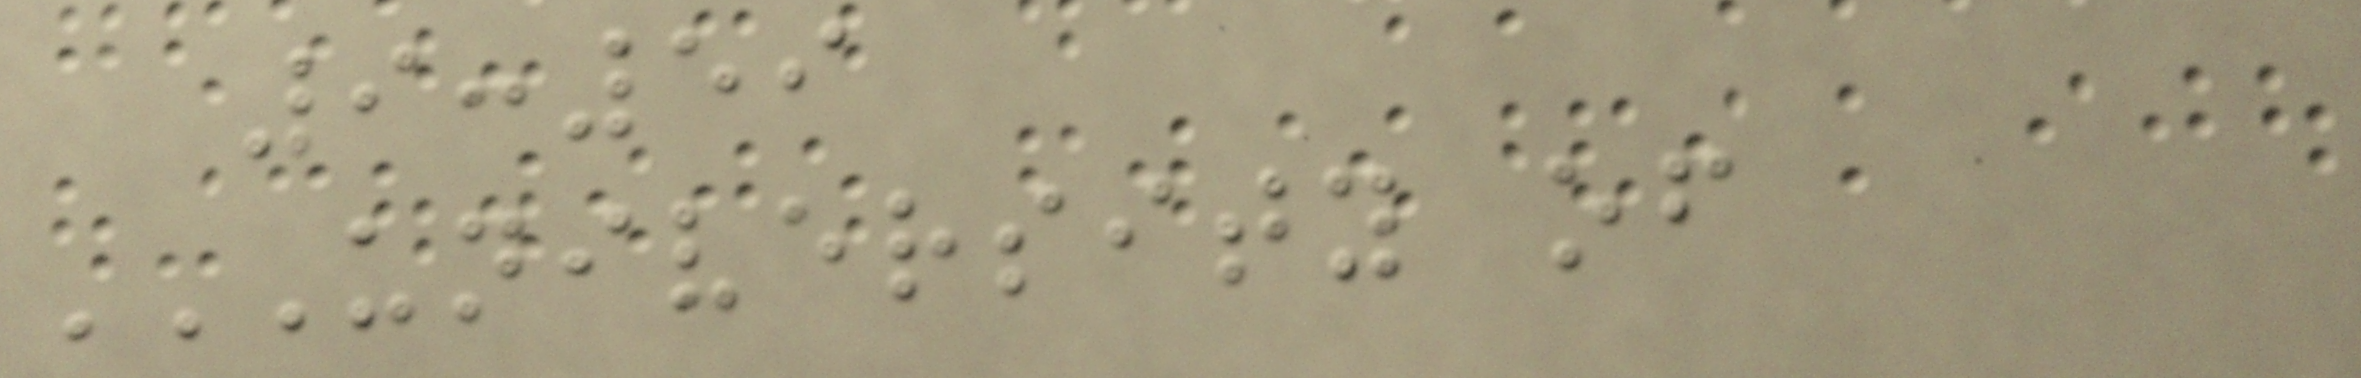9:59
UNIVERSITY OF
